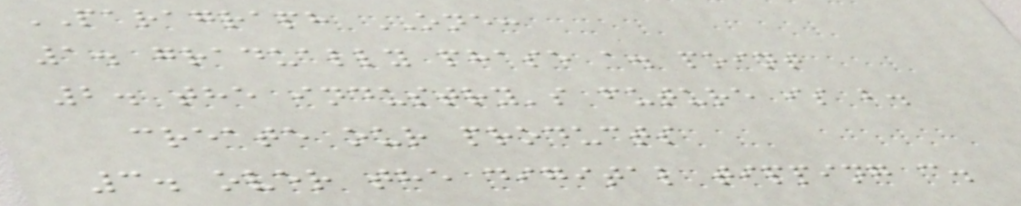PARAGRAPH ONE:
1. gradually phase a. point
2. the industry's future is b.
create our products
3. over the digital tipping c.
